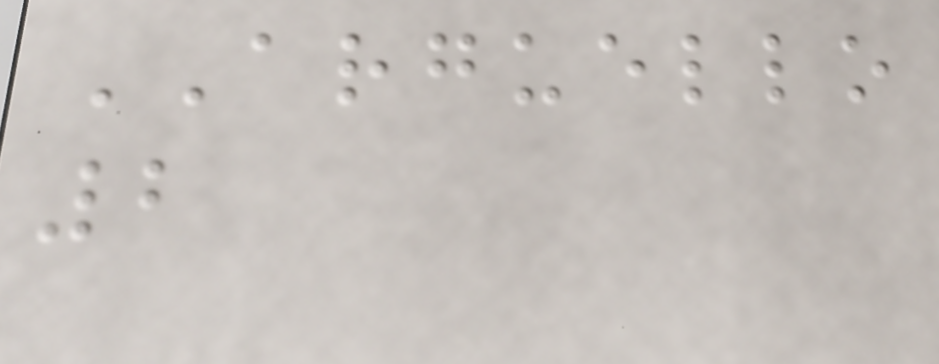ARGUELLO
2
